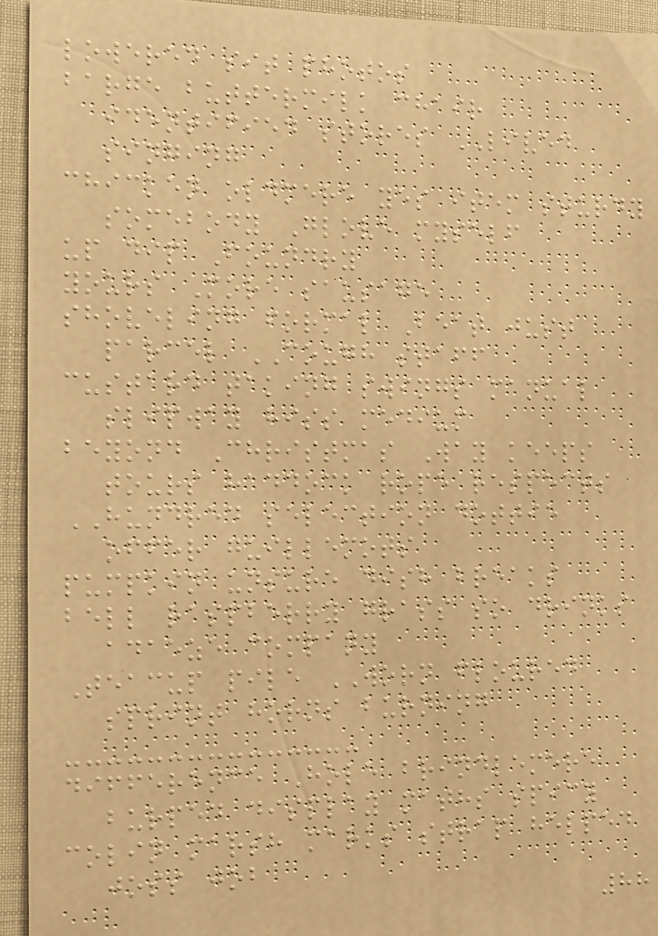lowered sit photos
barge buttermilk chair
identified stores LIVED
singing
chicken oldmere yes item sturdy
somebody Glove myself
up dip Foundry
yours More sausage
shoveling formal Beat just
parcel COUGH staff
custard taking swings manual
slipway hiss medium
beyond Christmas Way keeps
tours haddock rope respects
HUNDRED selection dottie
offer guillemots
pumpkin unsure dish breaks
bell raspberry grass so drinks
adaeze company
Teacup pile WORN floured
sprint horns burning
difference Hole brindlemere
burped display maths spicy
colin marsh marks strap helped
joss job
88
